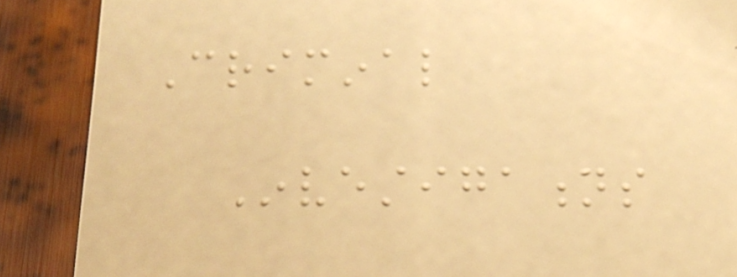Criminal
Investigations
